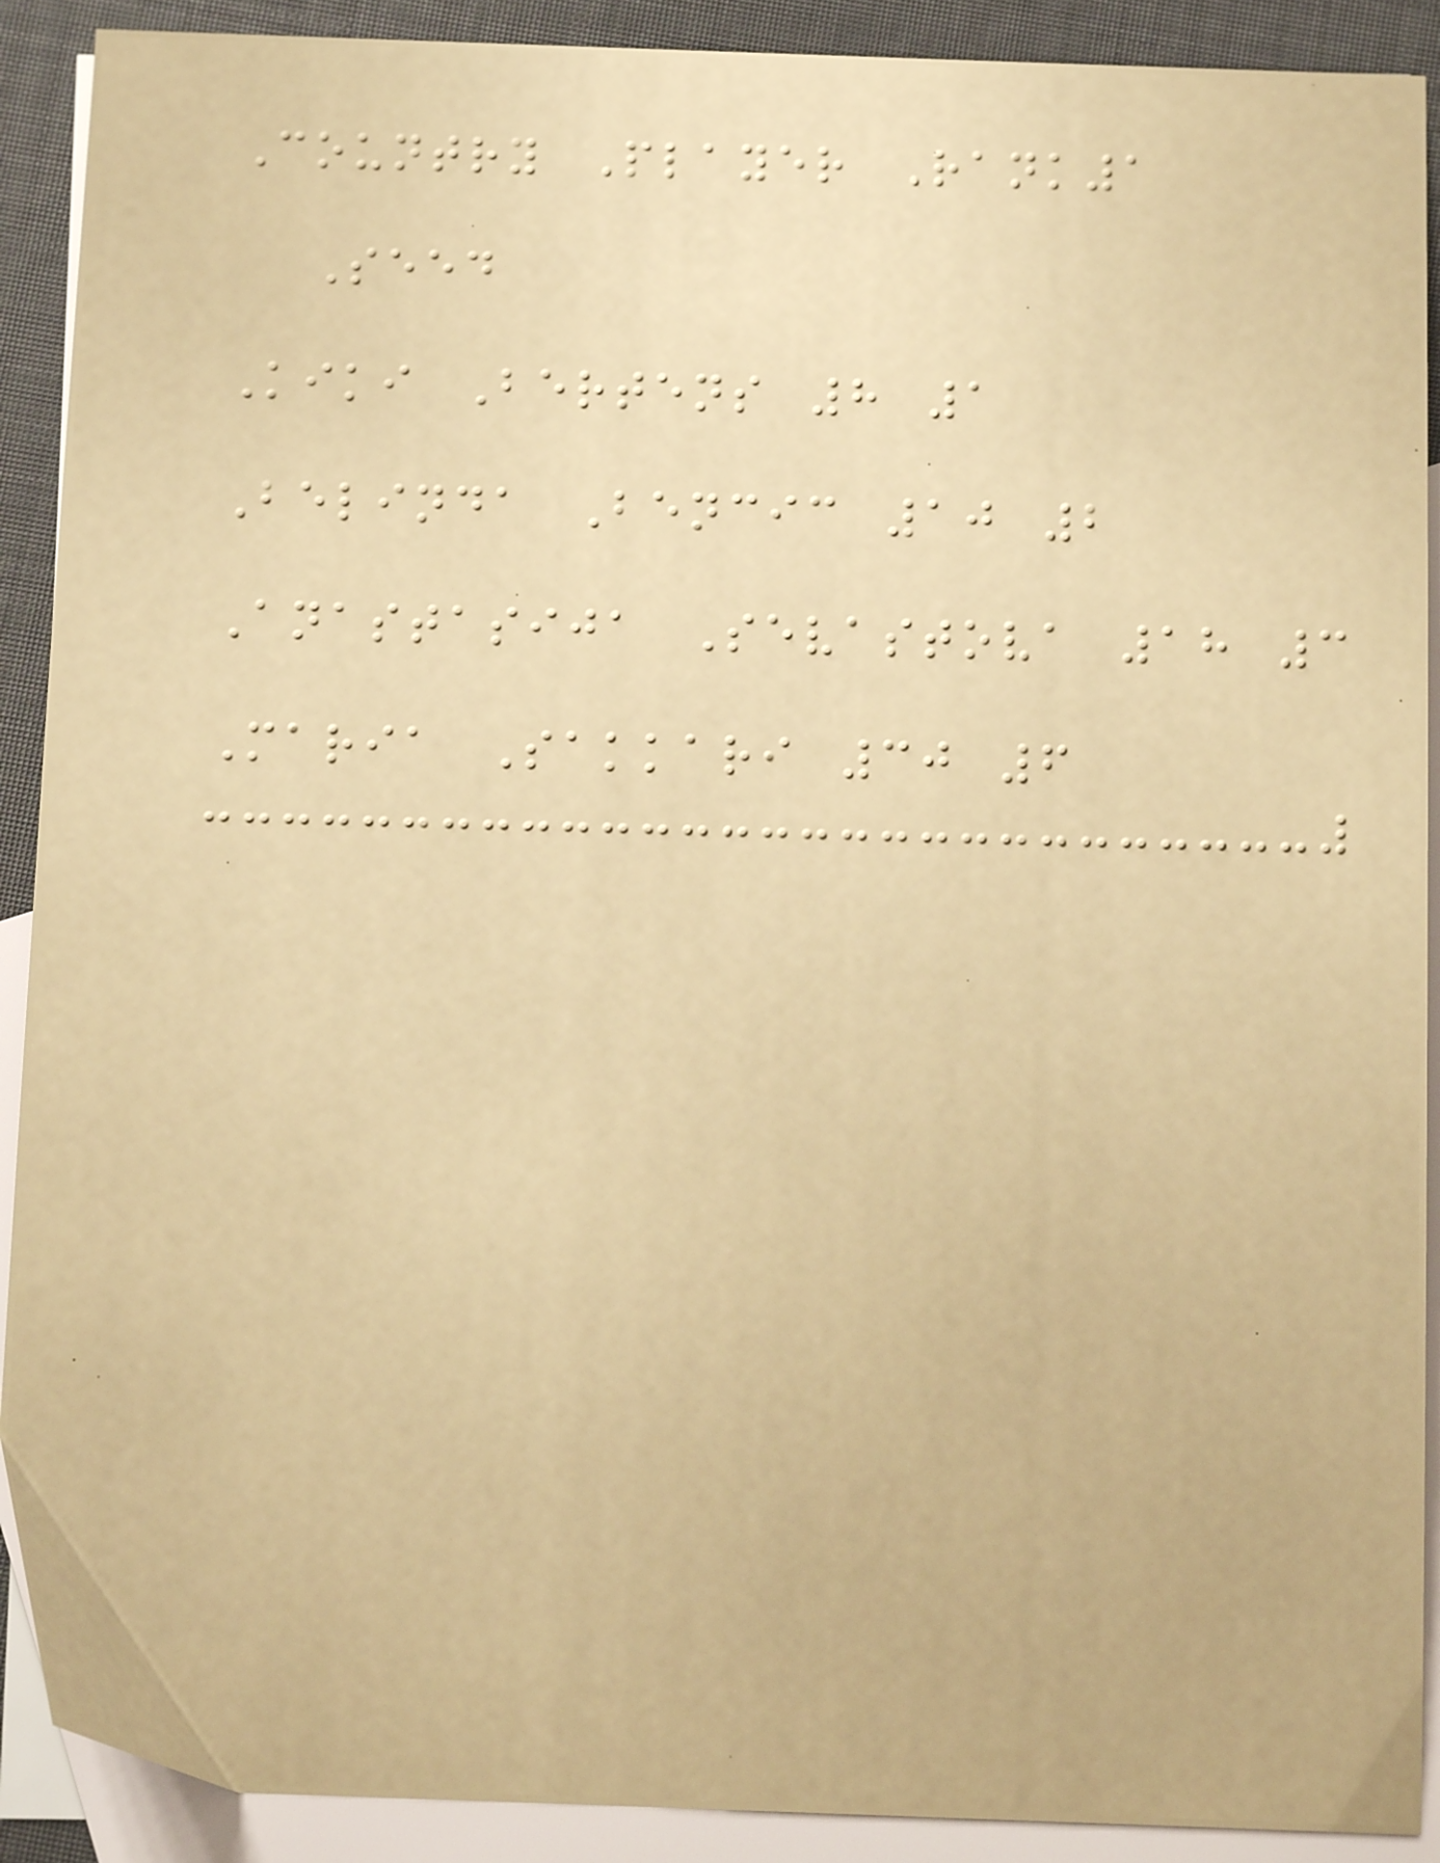Country Player Rank1
Seed
Kiki Bertens 8 1
Belinda Bencic 10 2
Anastasija Sevastova 18 3
Maria Sakkari 30 6
